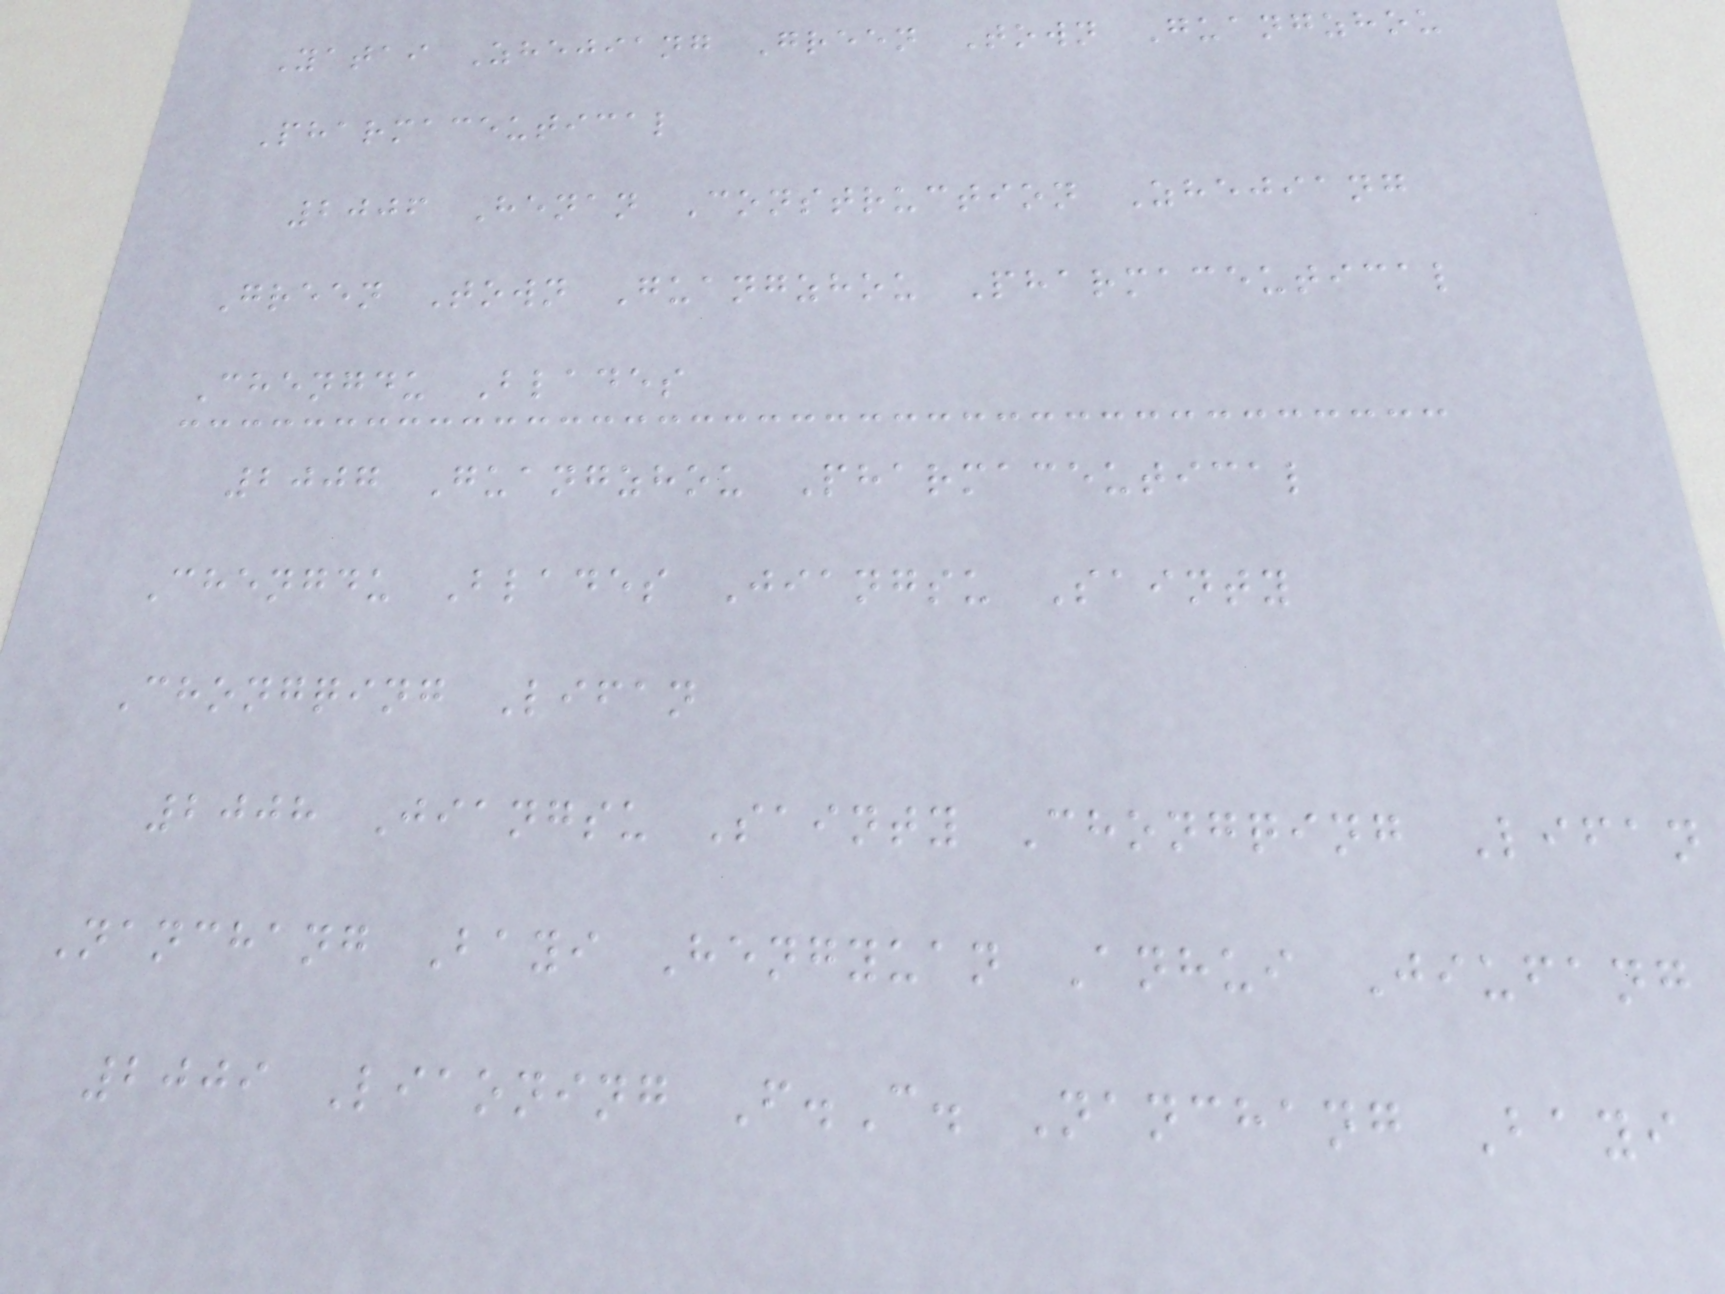Yatai Zhejiang Green Town Guangzhou
Pharmaceutical
2006 Henan Construction Zhejiang
Green Town Guangzhou Pharmaceutical
Chengdu Blades
2007 Guangzhou Pharmaceutical
Chengdu Blades Jiangsu Sainty
Chongqing Lifan
2008 Jiangsu Sainty Chongqing Lifan
Nanchang Bayi Hengyuan Anhui Jiufang
2009 Liaoning F.C. Nanchang Bayi
